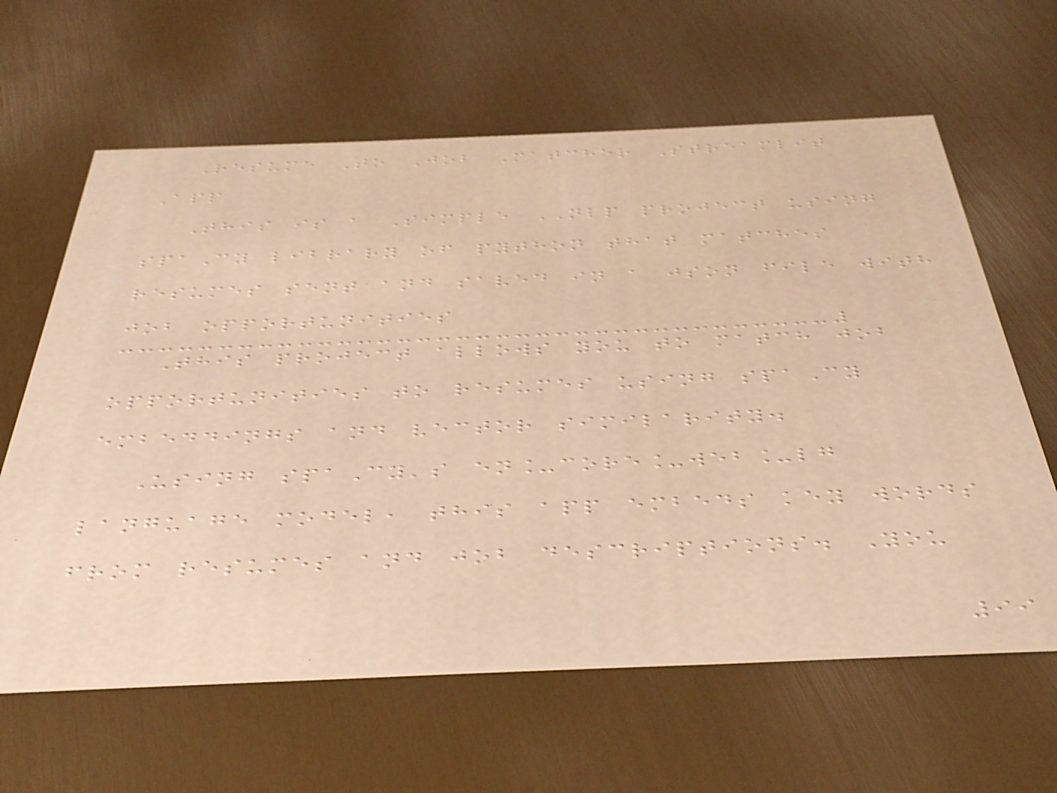Resume To Job Matcher Streamlit
App
This is a Simple NLP project using
spaCy library of python that matches
resumes sent and saved in a json file with
job opportunities
This project allows you to match job
opportunities to resumes using spaCy
embeddings and vector similarity.
Using spaCy's en_core_web_lg
language model, this app embeds key words
from resumes and job descriptions. You
99
